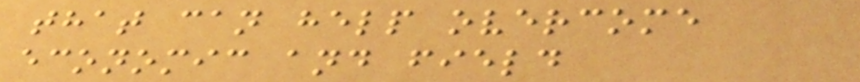that can help overcome
economic and field
